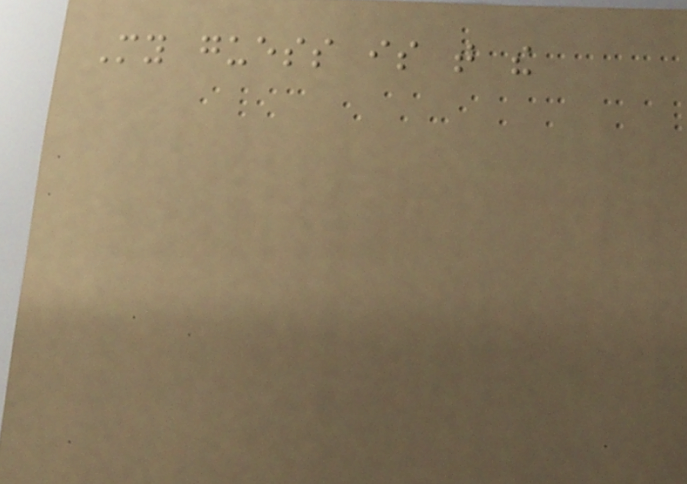My guess is that the
